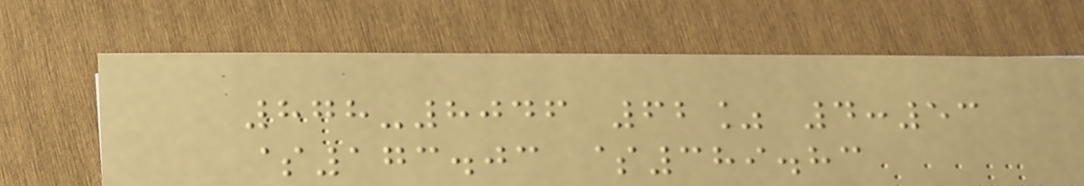878-8046 62% 4:53
$173.03 $389.83
